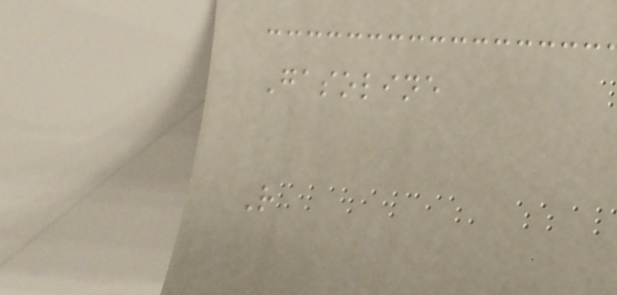Gasoline
R
